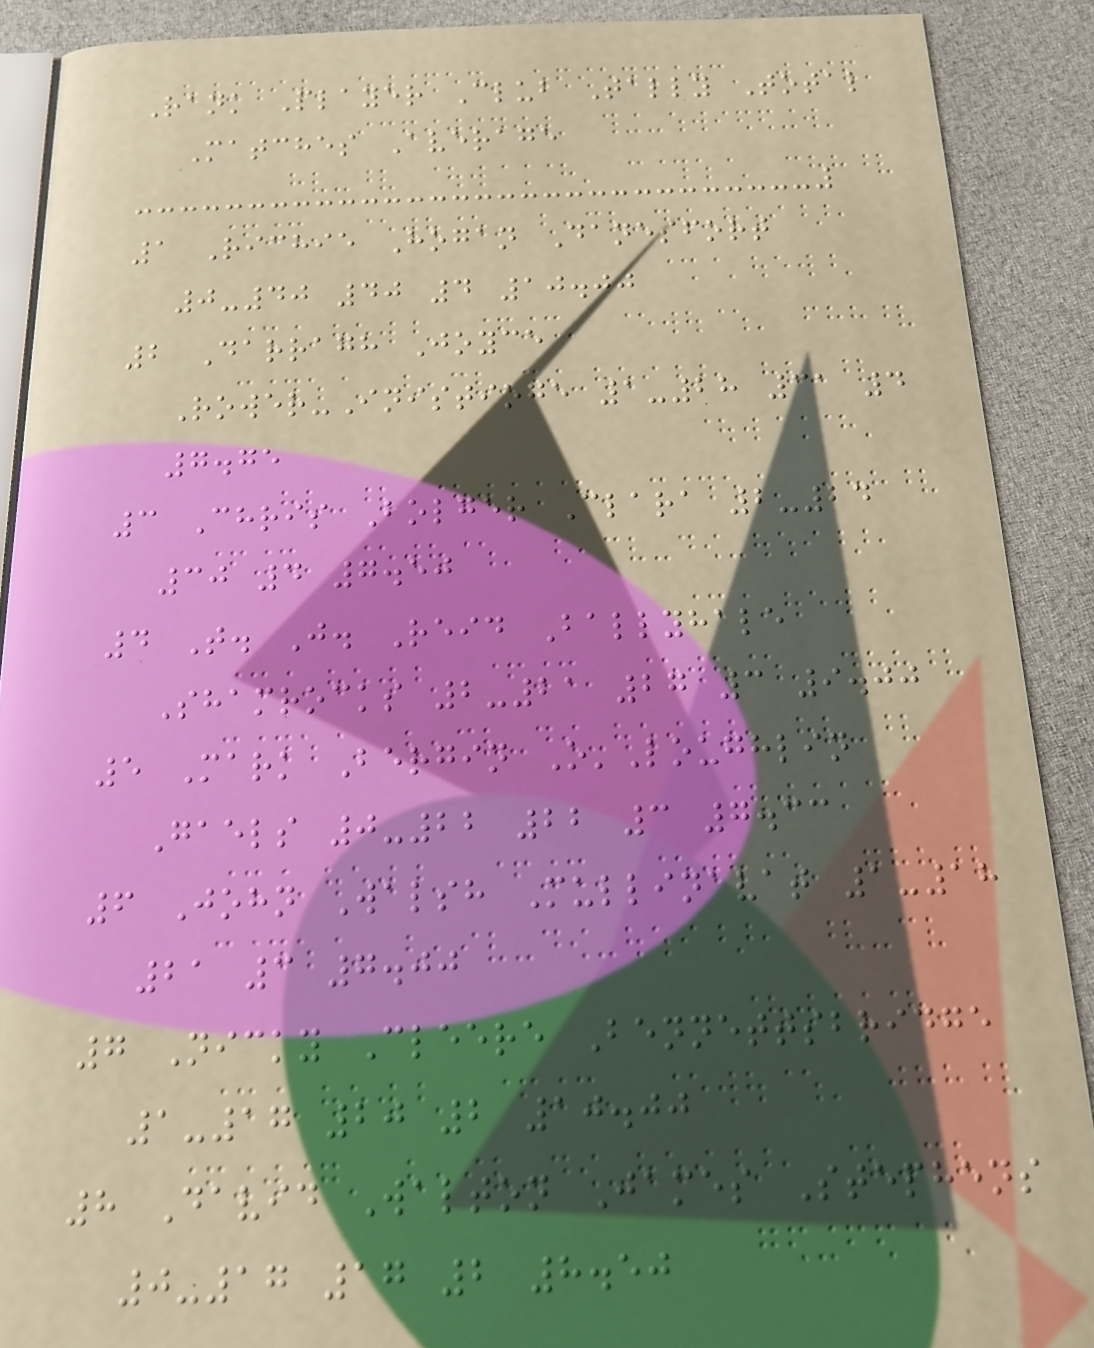Rank Player Club Tally Total
Matches Average
1 Richie Hogan Danesfort
0-40 40 4 10.00
2 Darragh Joyce
Rower-Inistioge 1-28 31 4
7.75
3 Chris Bolger Clara 2-24
30 4 7.50
4 T. J. Reid Ballyhale
Shamrocks 2-21 27 3 9.00
5 Mark Bergin O'Loughlin
Gaels 0-22 22 3 7.33
6 John Walsh Mullinavat 1-18
21 3 7.00
7 Nicky Cleere Bennettsbridge
1-17 20 2 10.00
8 David Walton James Stephens
0-17 17 2 8.50
